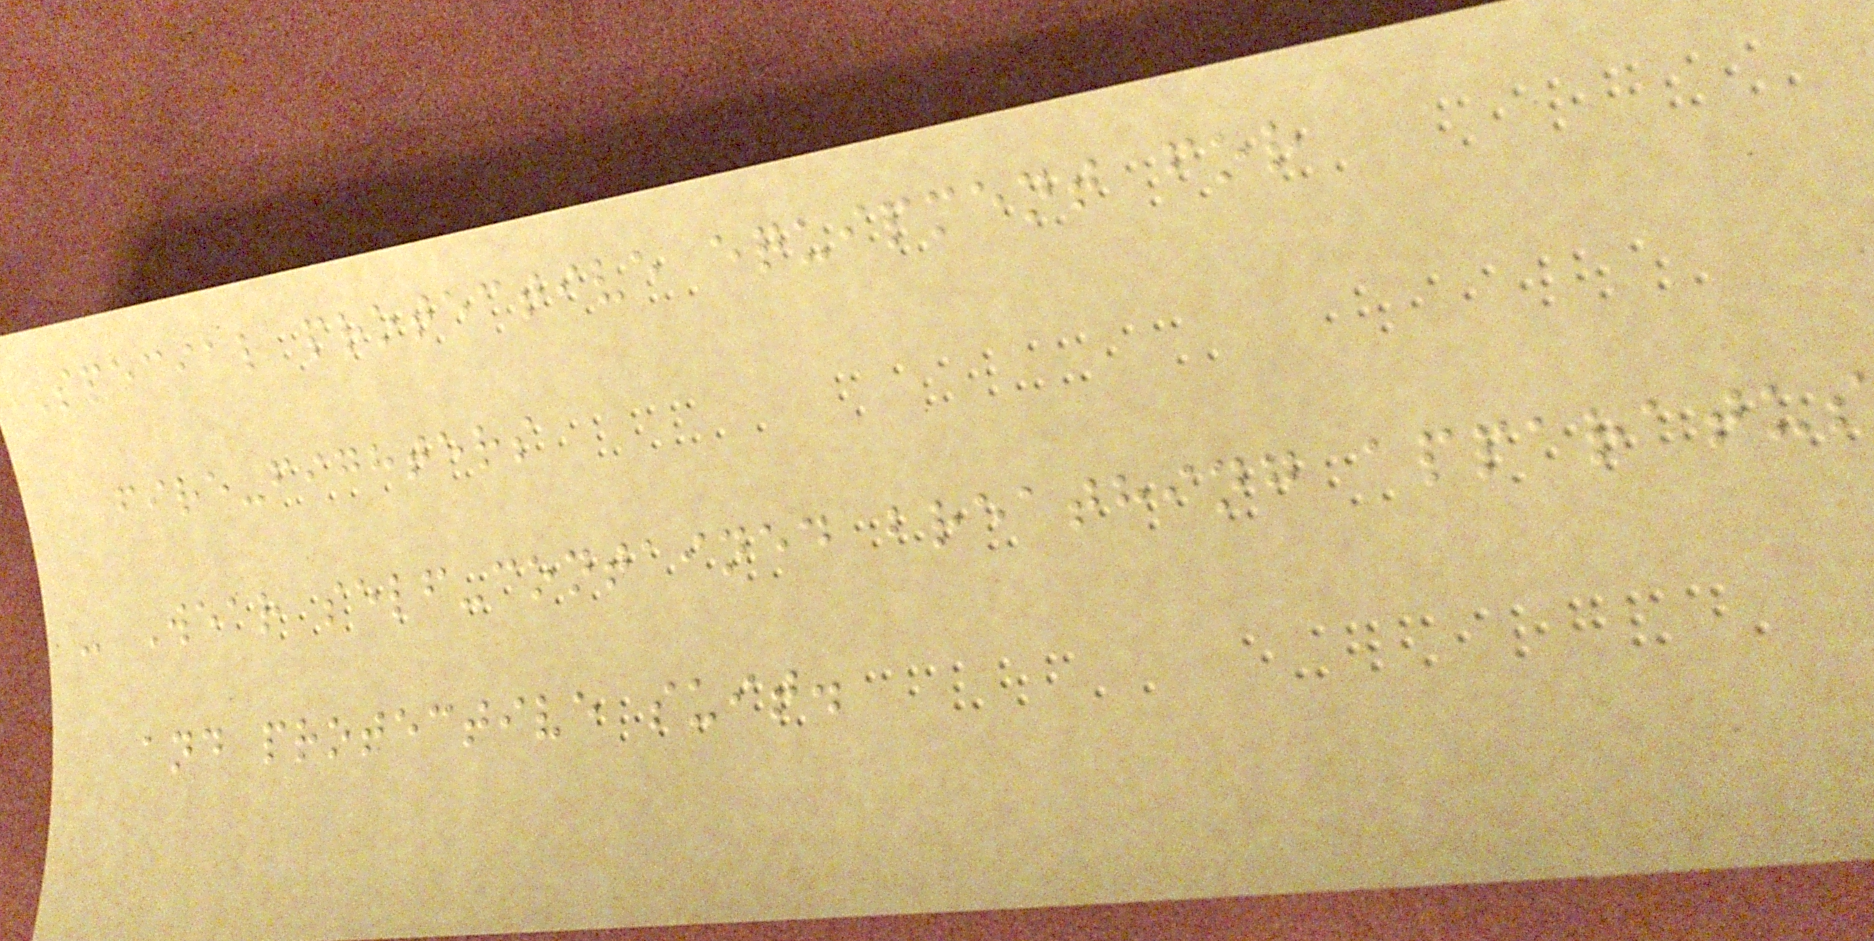Special protective equipment for
fire-fighters
- Wear self-contained breathing apparatus
and protective suit.
